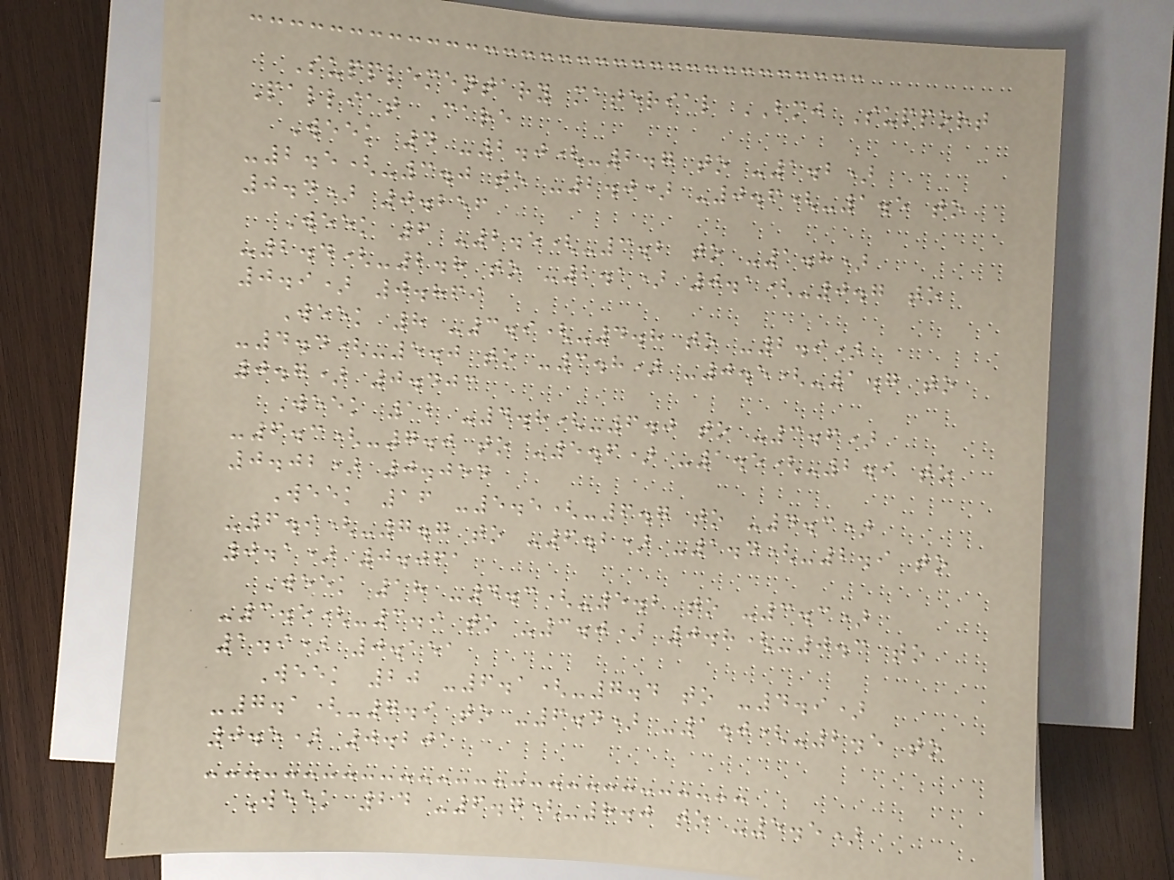Supplementary material BMJ Support
Palliat Care
Week 4 -2.0(-2.7 to -1.2)
-2.5(-3.0 to -2.0) -0.6(-1.5 to
0.4) 0.256
Week 6 -2.5(-3.2 to -1.8)
-2.4(-2.8 to -2.1) 0.1(-0.7 to
0.9) 0.869
Week 8 -3.9(-4.8 to -2.9)
-4.4(-5.0 to -3.8) -0.5(-1.7 to
0.7) 0.403
Week 12 -4.8(-6.0 to -3.6)
-6.3(-7.0 to -5.6) -1.5(-2.9 to
0.02) 0.054
Week 16 -5.5(-6.7 to -4.3)
-6.9(-7.7 to -6.2) -1.4(-2.9 to
0.1) 0.061
Week 18 -4.3(-5.2 to -3.3)
-3.5(-3.9 to -3.0) 0.8(-0.3 to
1.9) 0.151
Week 20 -6.1(-7.4 to -4.9)
-7.1(-7.9 to -6.4) -1.0(-2.5 to
0.5) 0.201
Week 24 -6.7(-8.0 to -5.5)
